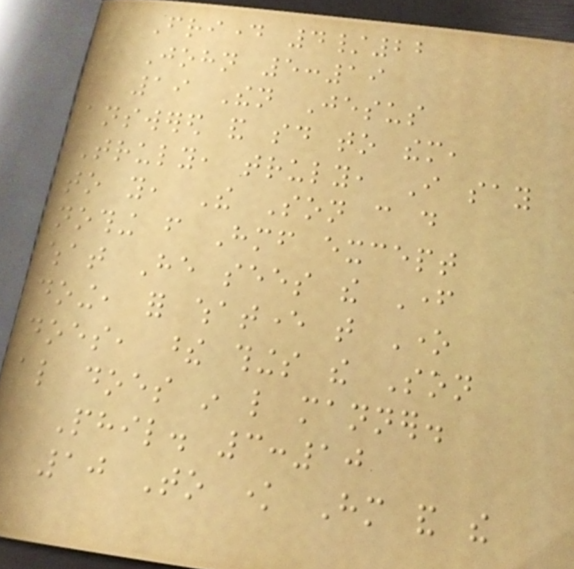Friday 4/22
John 5:19
19 Then Jesus
answered and said to them,
Truly, truly, I say
to you, The Son can do
nothing from Himself except
what He sees the Father
doing, for whatever that One
does, these things the Son
also does in like manner.
Phil. 3:10
10 To know Him and the
